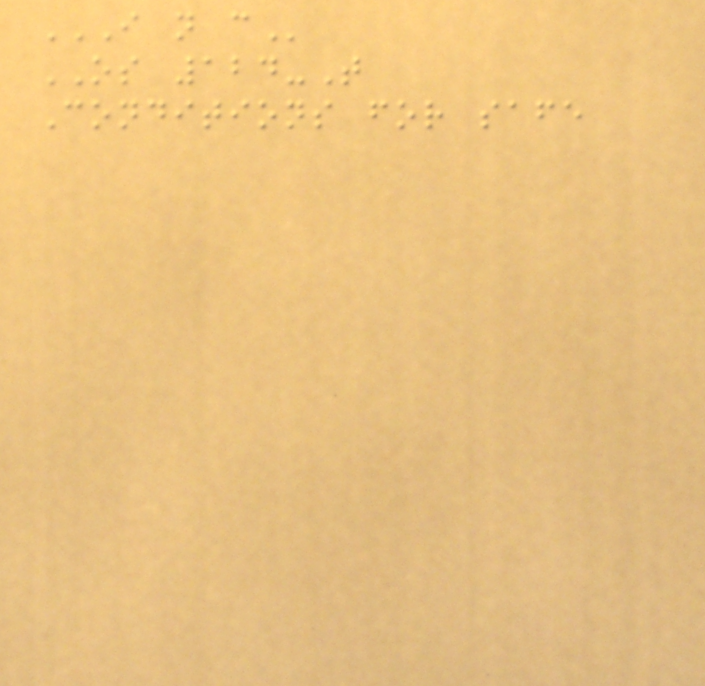I N C
OS 124-T
Conditions for safe
